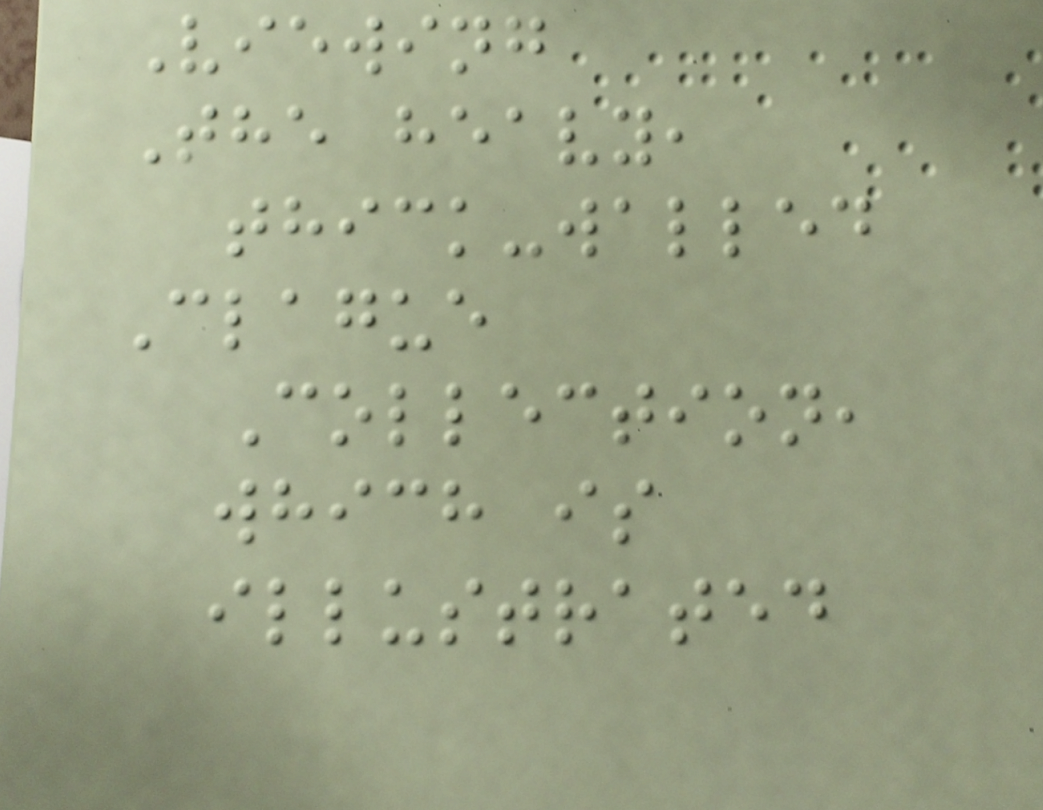Viewing
The heavy,
thick-walled
Clague
Collection,
which is
illustrated
